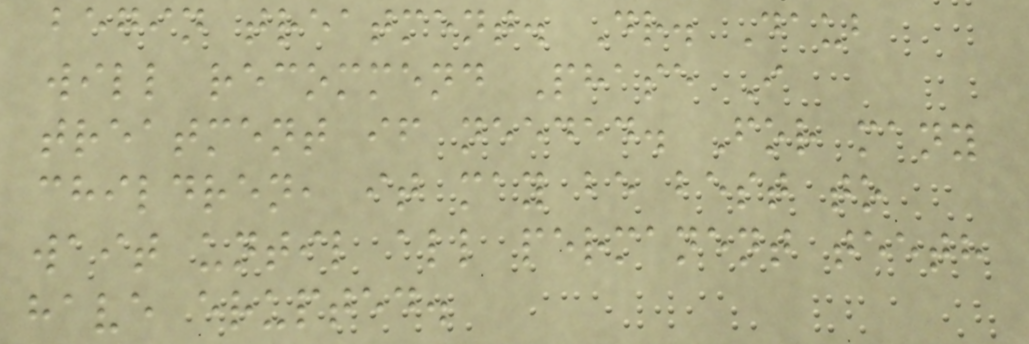begin treatment. Dr. Daub
will recommend Phase I
treatment if needed. For many
children, it may be best to
wait until all permanent teeth
have erupted.
